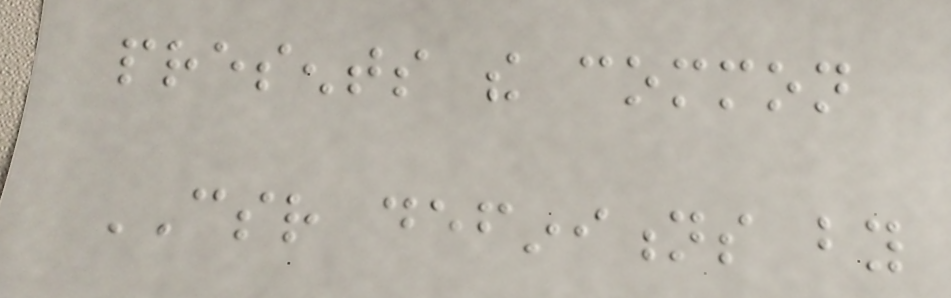presents the common
CSR definitions by
